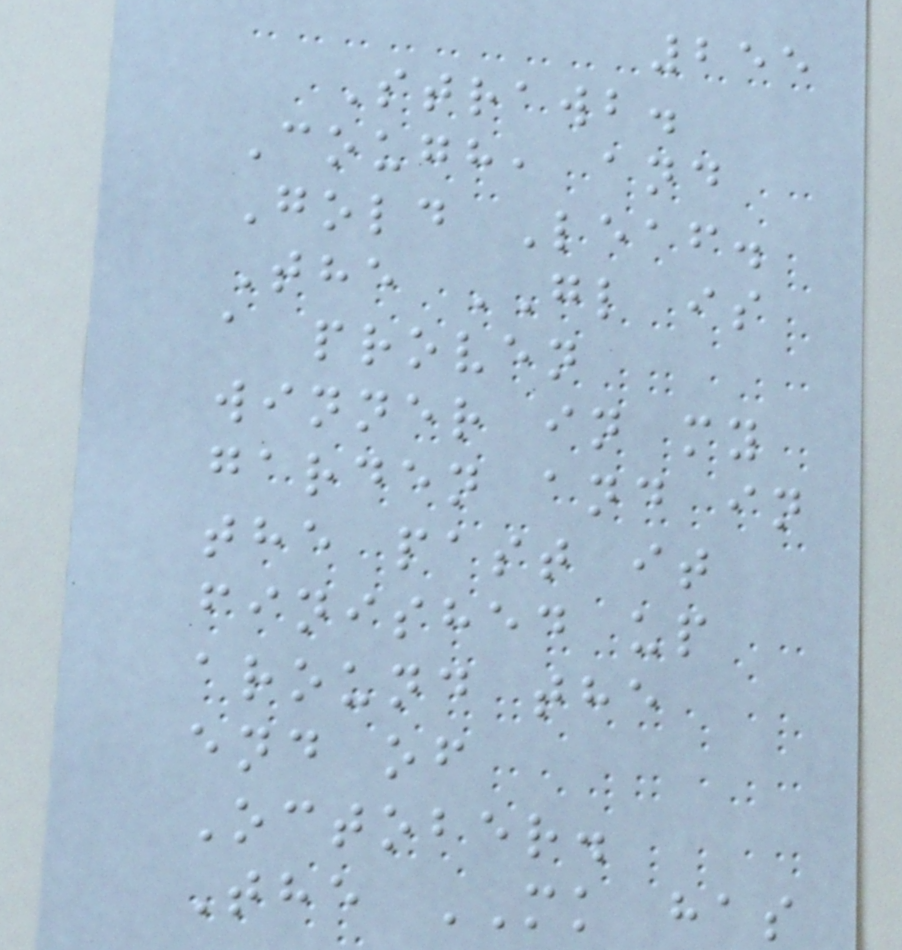255
Strawb.
Cough, and
Gold Leaf.
The GL is
a proven
winner in my
garden and in
the past it
finished up
around the
end of
October.
The MK has
